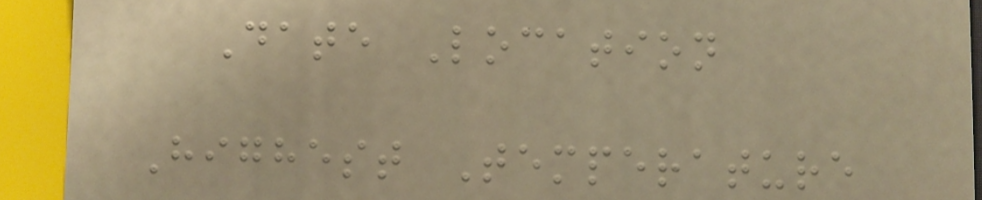Date Location
Highest Temperature
